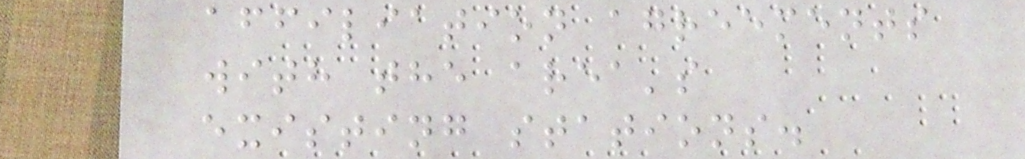affiliation agreements
with the area's
existing stations.
